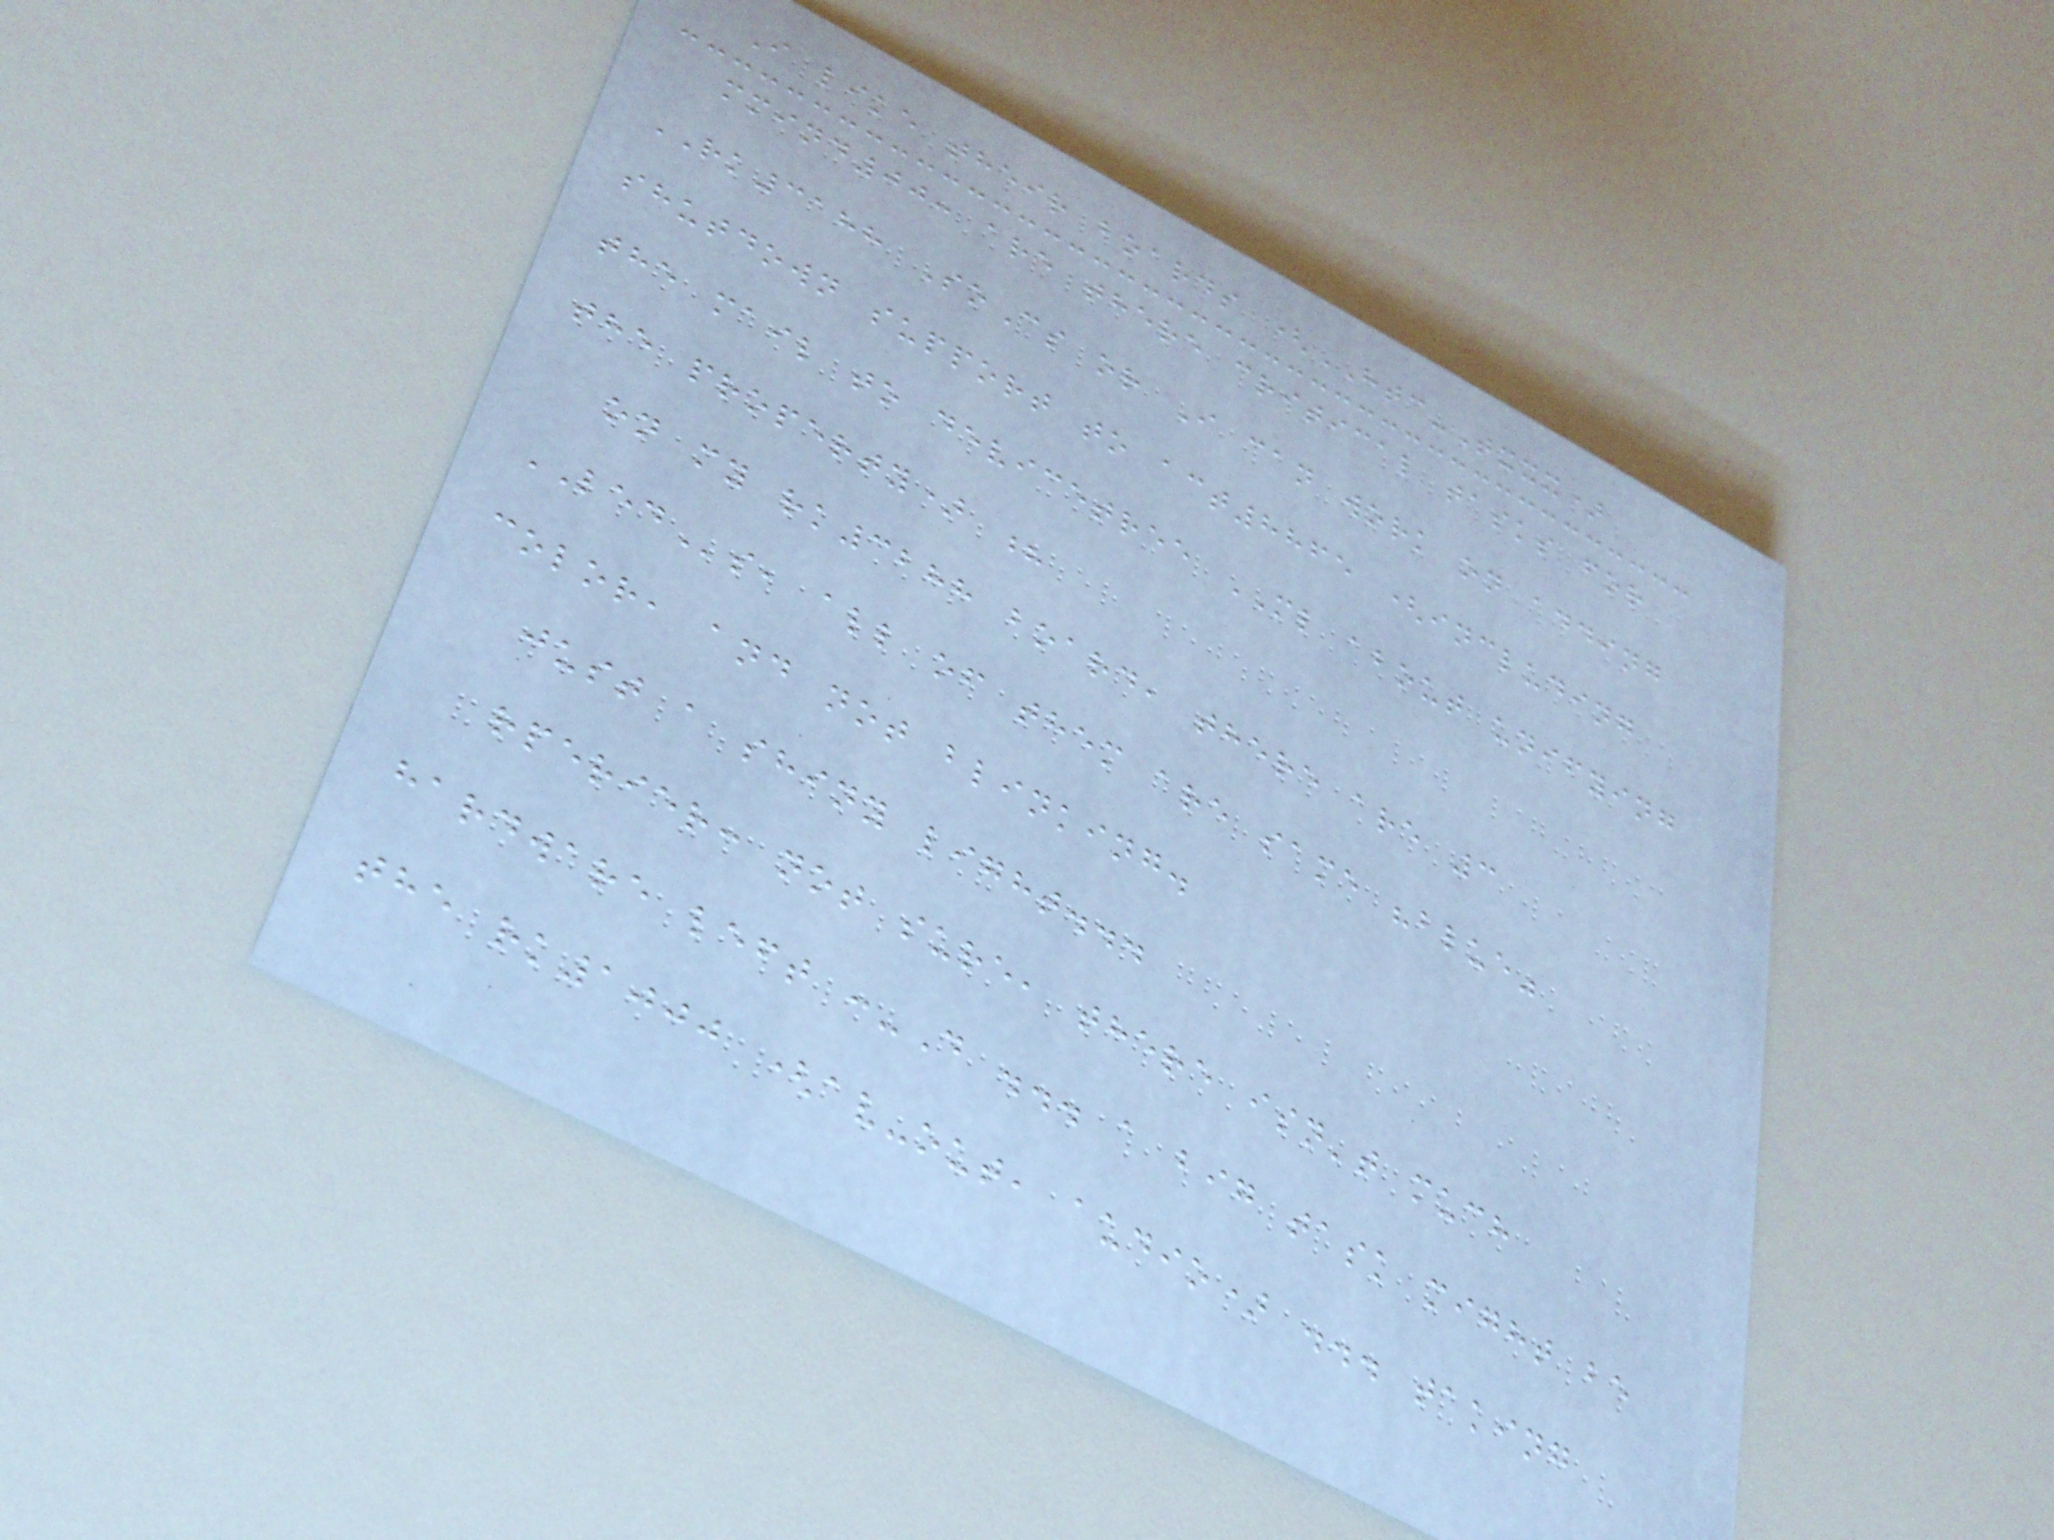I like their boards (HTC-Txxx)
mmind00: are there critical tasks for
RK3188 SoCs or I can work on adding
shutdown support to act8865 (including
the mail to devicetree ML about unifying
the property) ?
on my rk3288 board, there are 3
LEDs, all of them are same "blue"
color, and not blinking.
just a shiny light...
rperier: not sure, there isn't much
hardware left :-D ... a big task might be
the rk1000 (av-out, audio) ... taking
